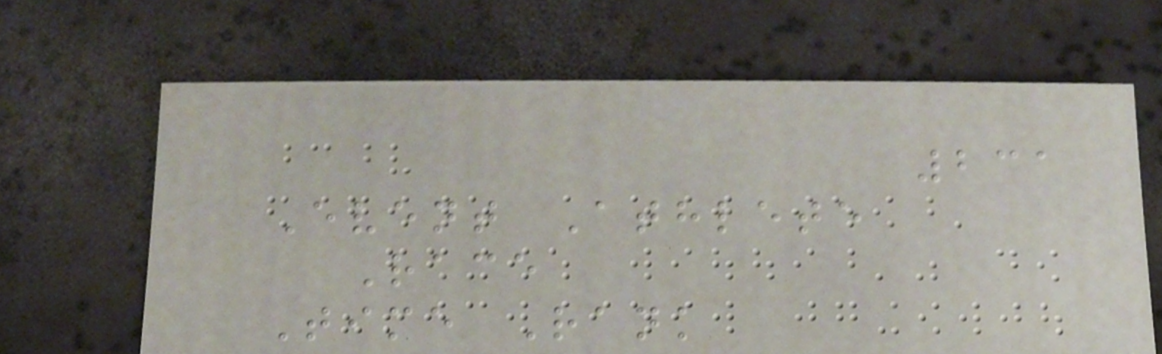231
Event Athlete
Race
Time Rank
